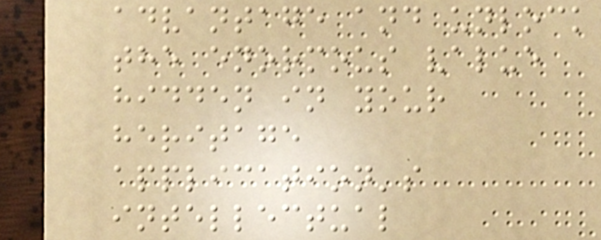advantage and unlock
the enormous value
hidden in your
heritage
application's
intellectual
